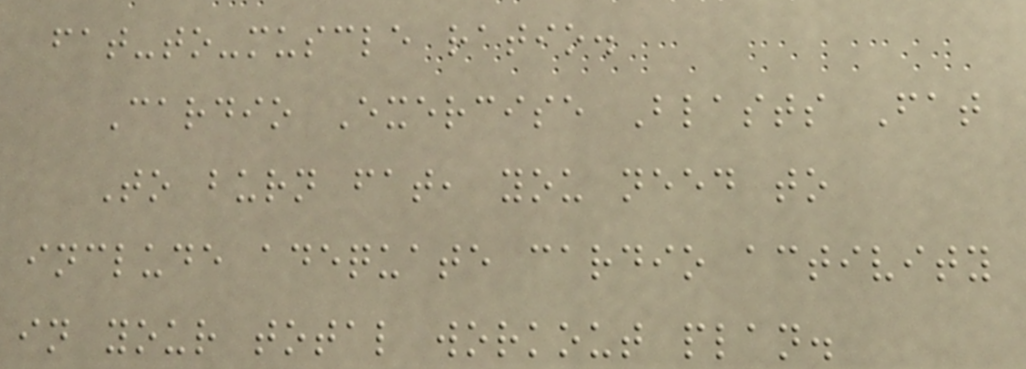fat-to-muscle ratio.
Cardio Exercise Blasts Fat
To burn fat, you need to
include adequate cardio activity
in your total workout plan.
